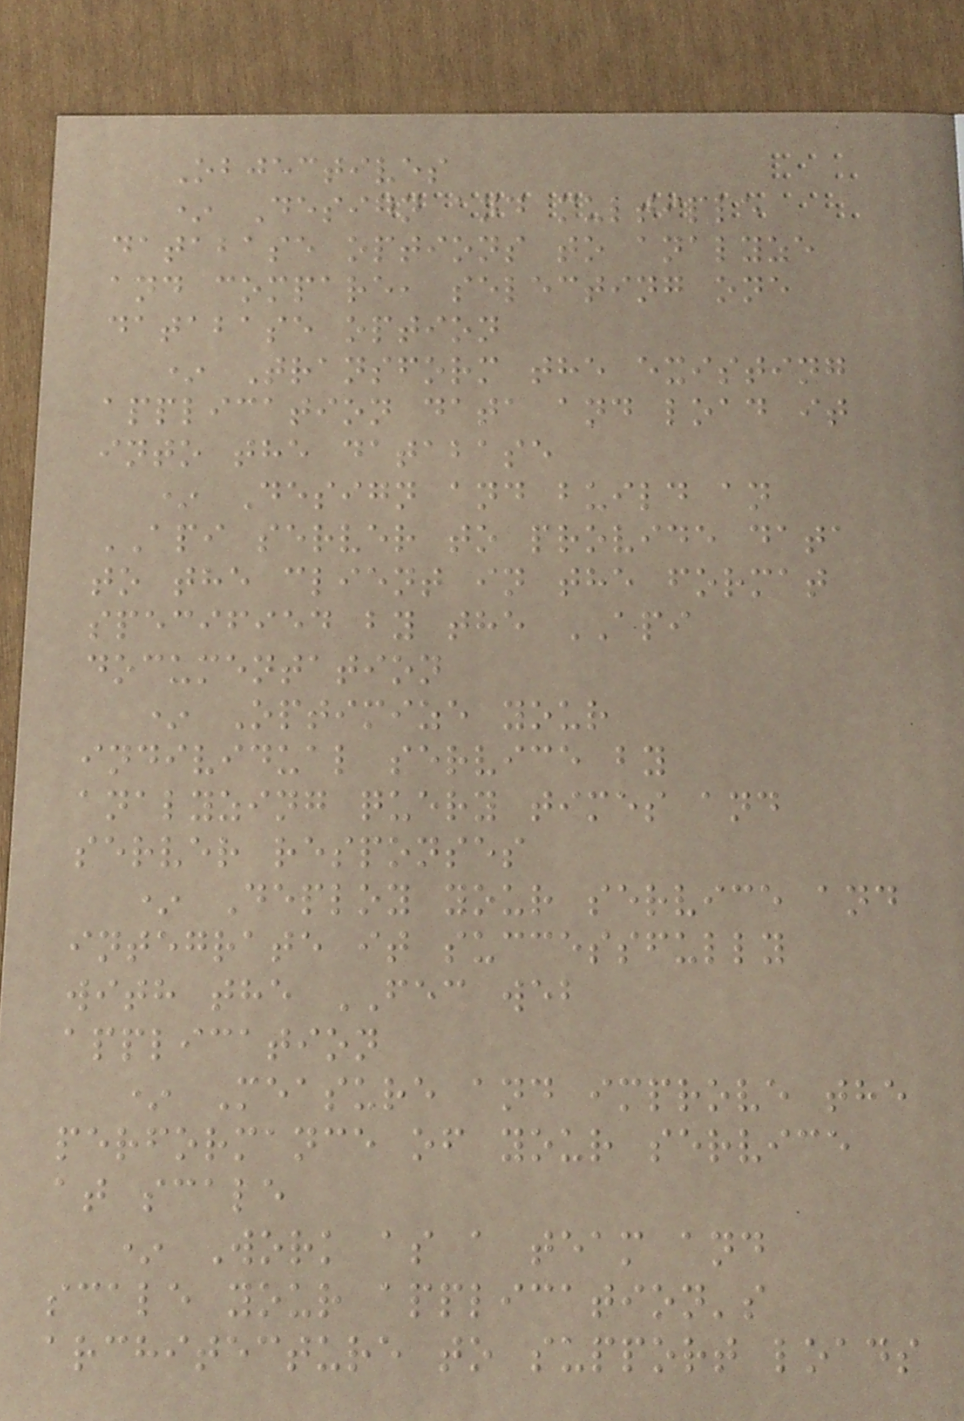Objectives
* Design and multiple
database options to analyze
and compare, selecting one
database option
* Transform the existing
application data and load it
into the database
* Design and build an
API server to provide data
to the client in the format
specified by the API
documentation
* Optimize your
individual service by
analyzing query times and
server responses
* Deploy your service and
integrate it successfully
with the FEC web
application
* Measure and improve the
performance of your service
at scale
* Work as a team and
scale your application's
architecture to support loads
